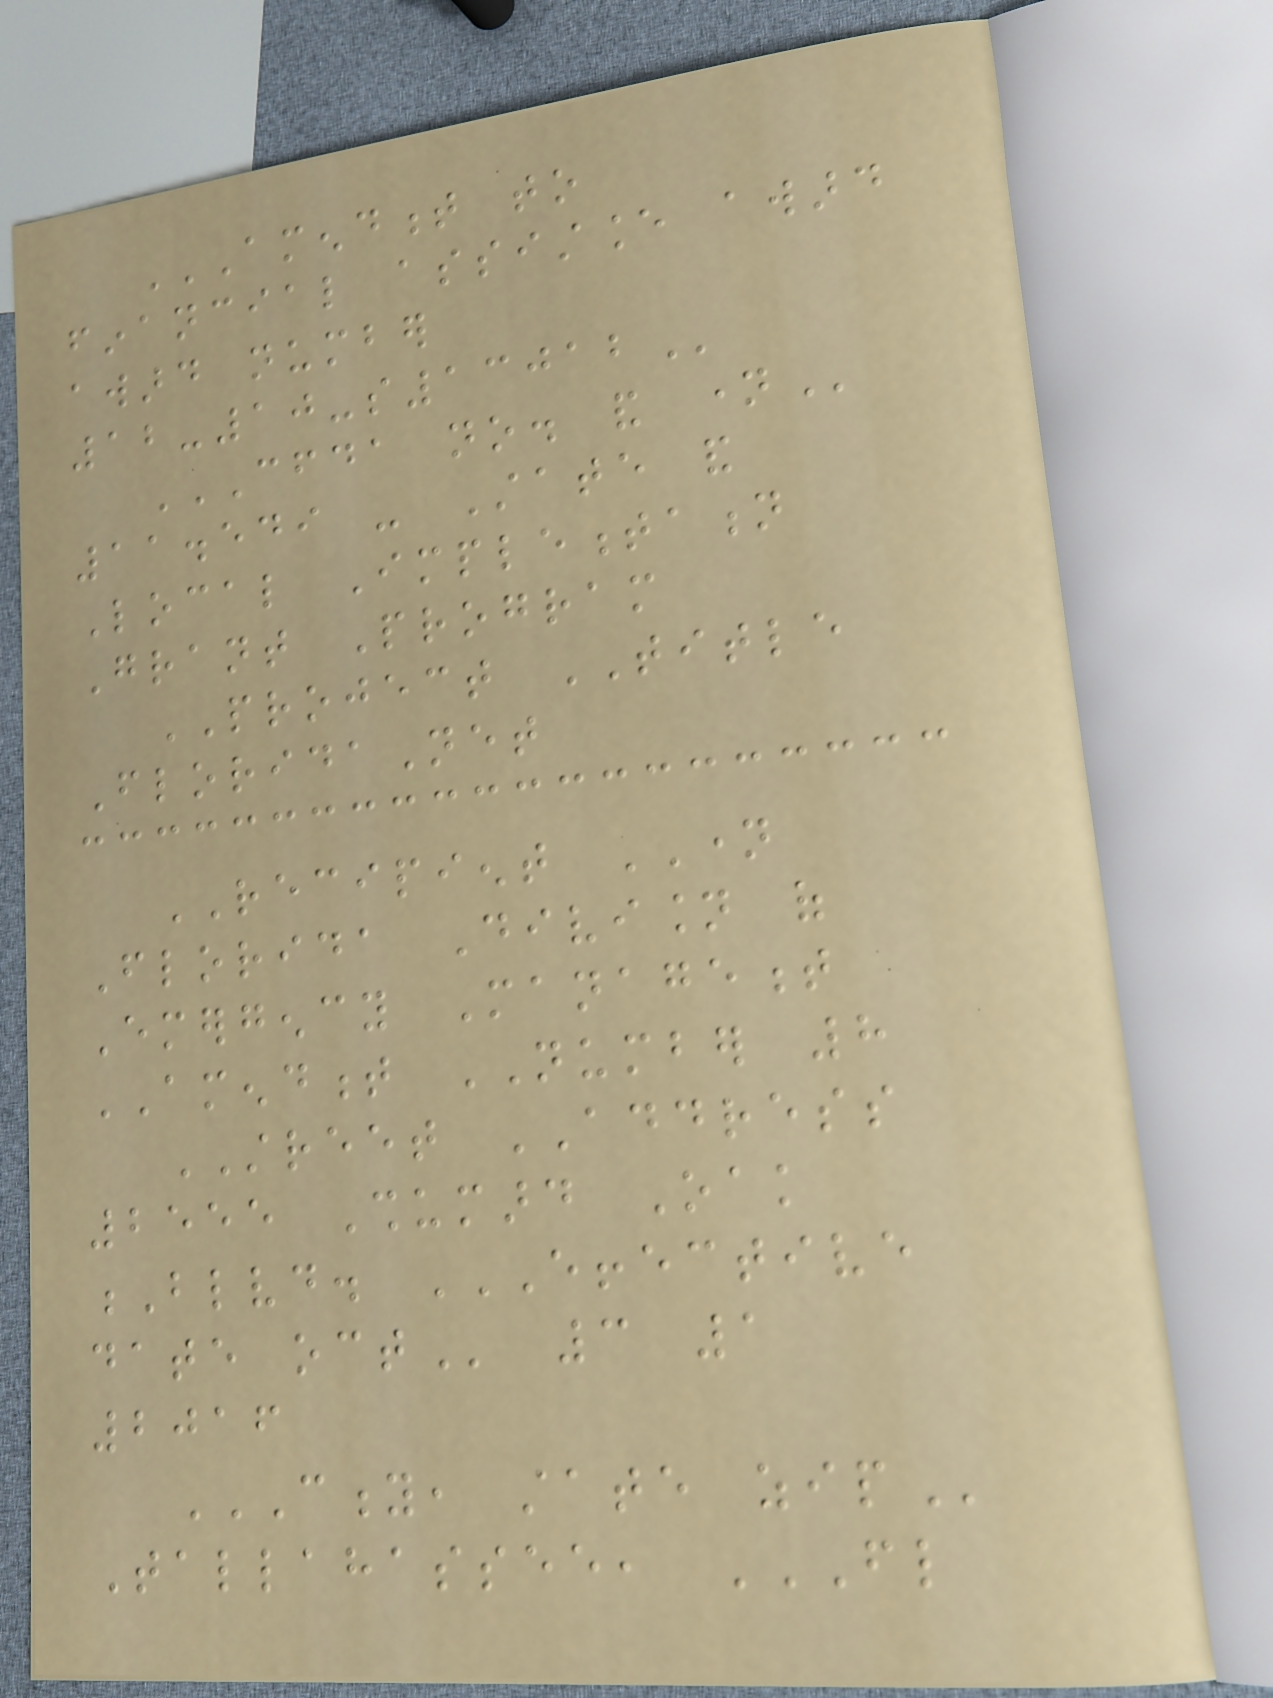AMENDMENT TO
FINANCIAL ASSISTANCE AWARD
AWARD NUMBER
12-10-S13012
CFDA NO. AND NAME
11.549 - State and
Local Implementation
Grant Program
PROJECT TITLE
FloridaNet
RECIPIENT NAME
Florida Division of
Emergency Management
AMENDMENT NUMBER 8
STREET ADDRESS
2555 Shumard Oak
Blvd. EFFECTIVE
DATE OCT 3 1
2016
CITY, STATE ZIP
Tallahassee, FL
